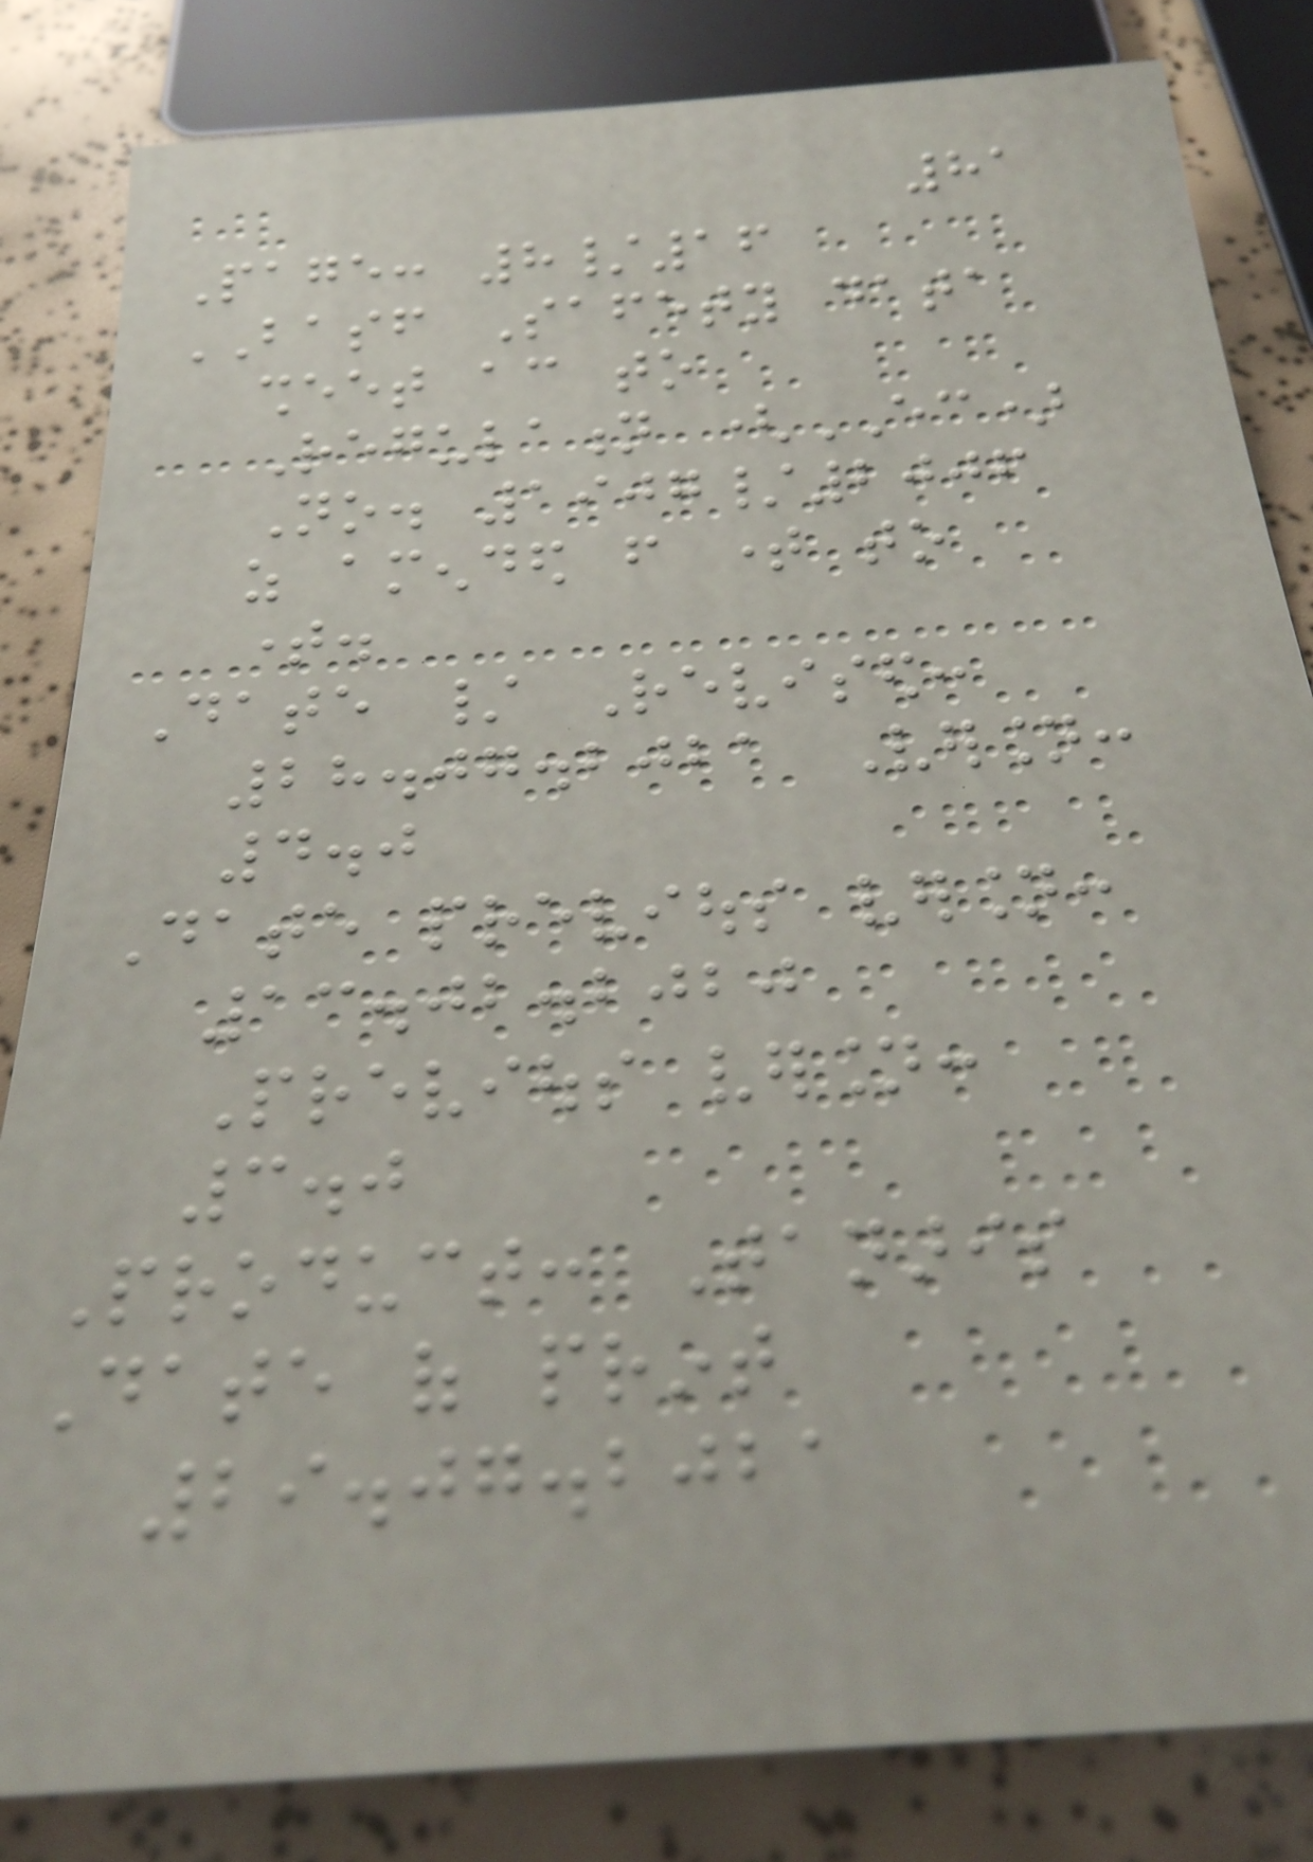81
Page: 8/16
BASF Safety data
sheet according to
Regulation (EC)
No. 1907/2006
as amended from time to
time.
Date / Revised:
28.07.2021 Version:
4.0
Date previous version:
13.02.2020
Previous version:
3.0
Product: Tanaris
Date of print
29.07.2021
